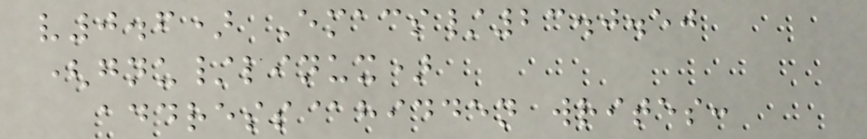v0.6) Emacs/23.0.50
(gnu/linux)
address@hidden writes:
